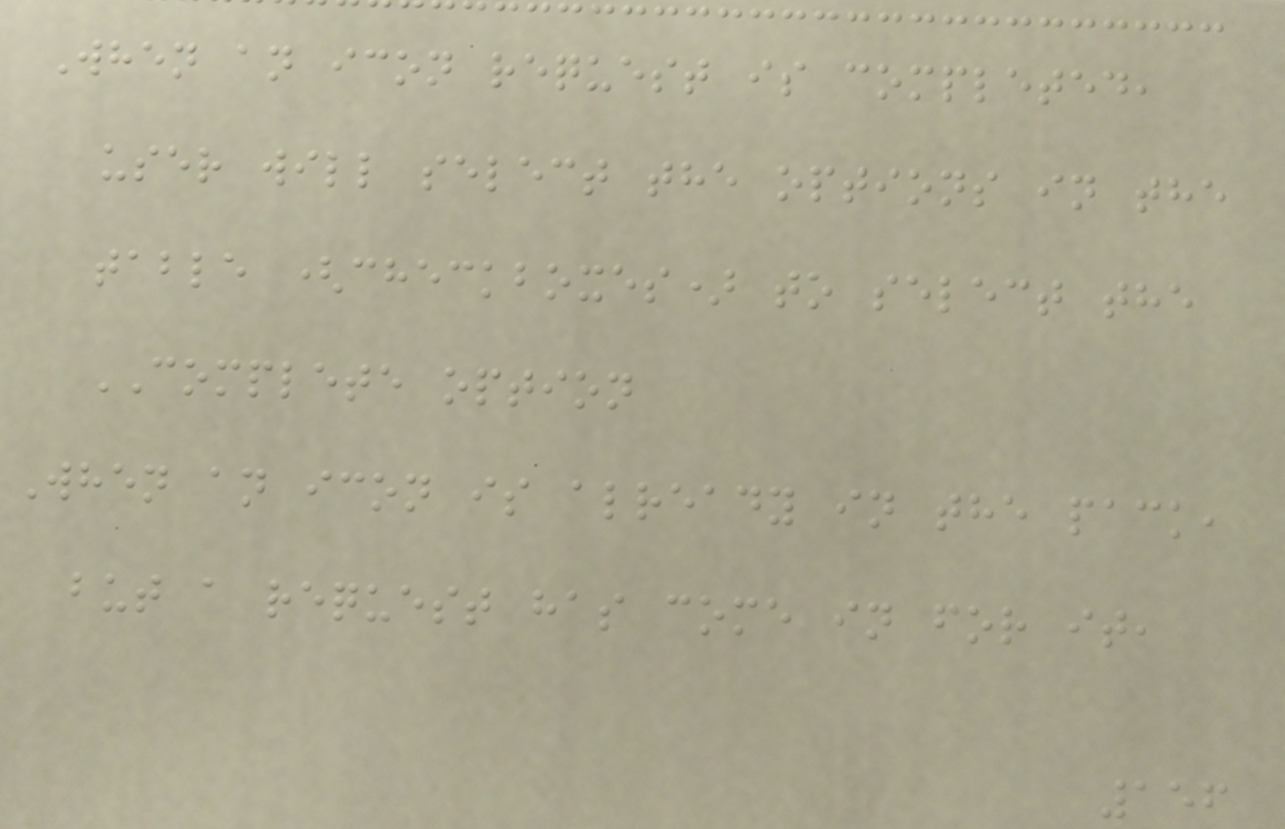When an icon request is completed,
user will select the options in the
table (checkboxes) to select the
COMPLETE option
When an icon is already in the pack,
but a request has come in for it,
156
